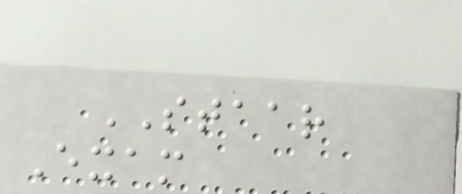STAAR
Exam
